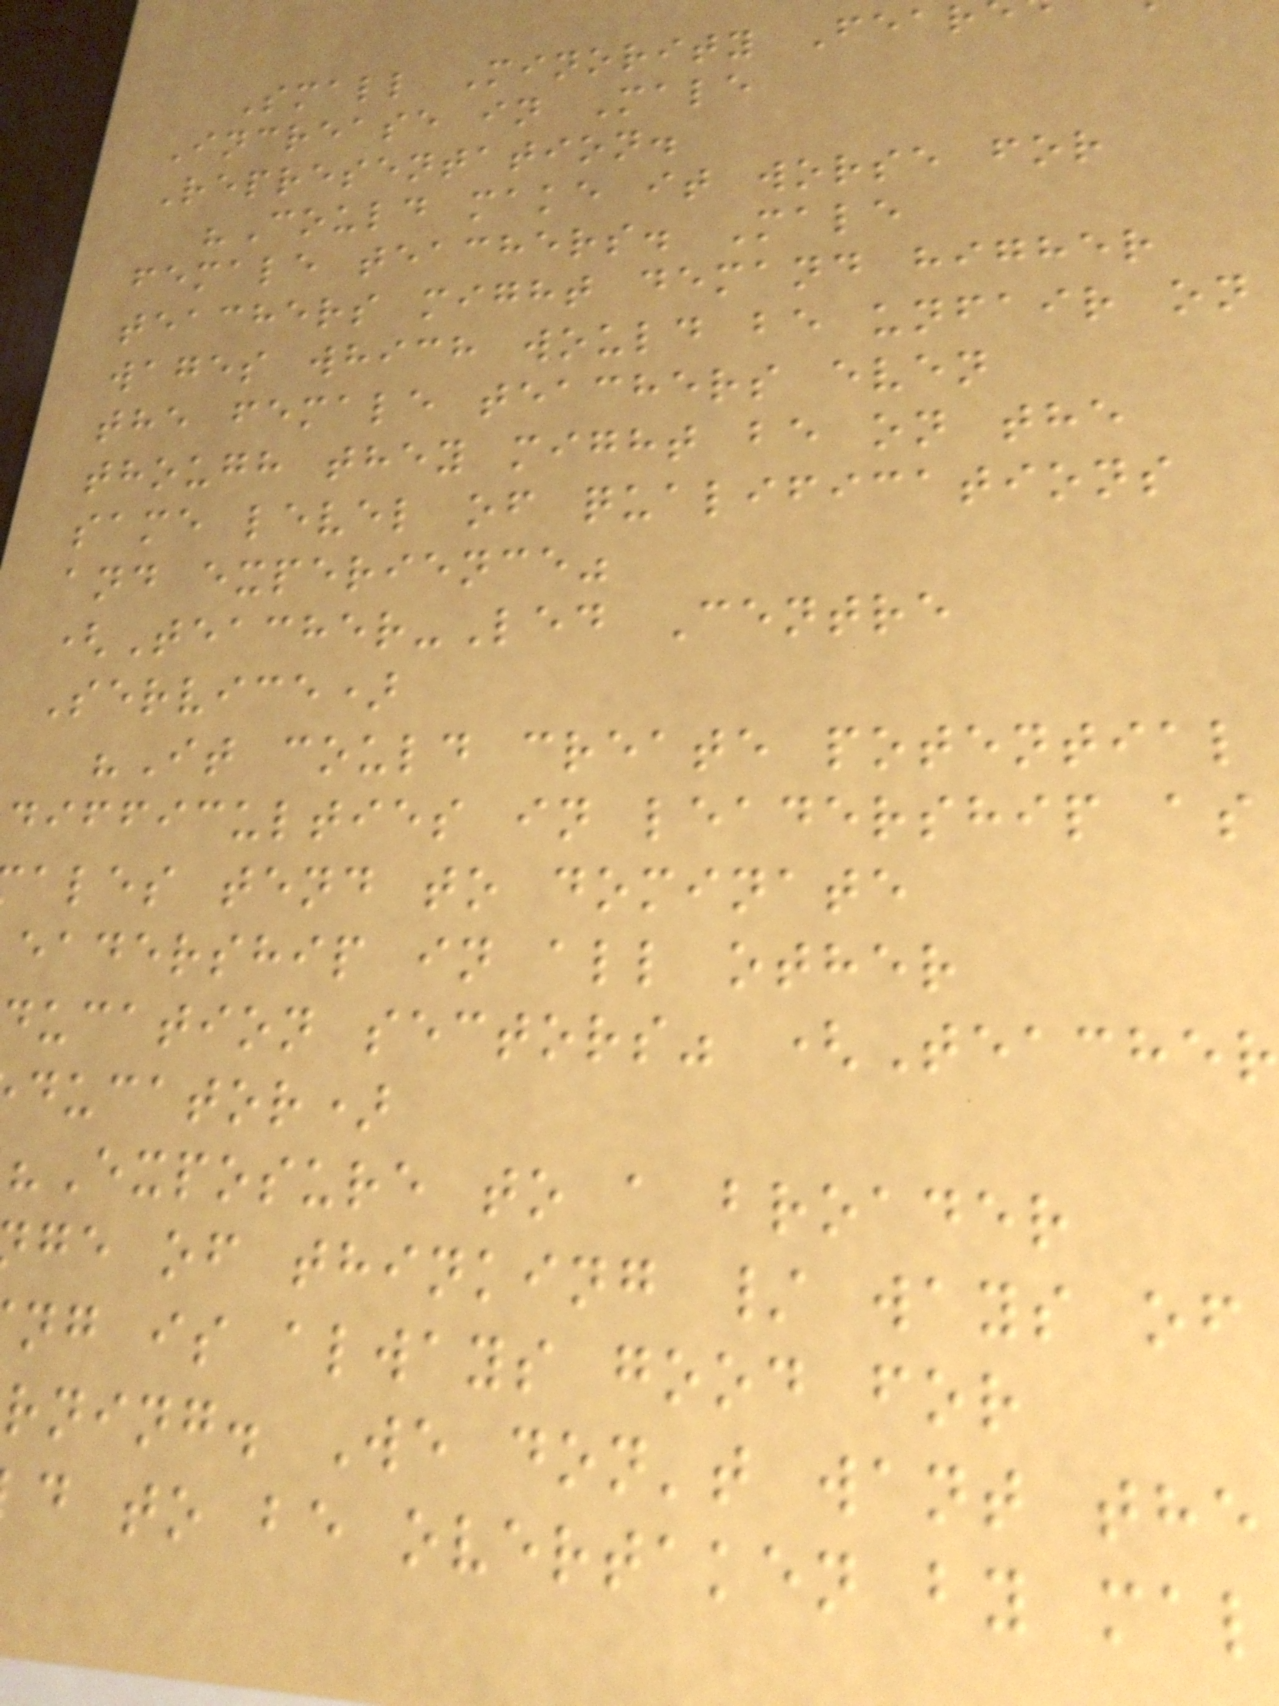Small Minority Fear
Increase in Male
Representation.
"Could make it worse for
female teachers. Male
teachers might demand higher
wages which would be unfair on
the female teachers even
though they might be on the
same level of qualifications
and experience"
(Teacher-Led Centre
Service)
"It could create potential
difficulties in leadership as
ales tend to dominate
eadership in all other
ucation sectors" (Teacher
ducator)
"Exposure to a broader
ge of thinking / ways of
ng is always good for
rning. We don't want the
d to be overtaken by mal
